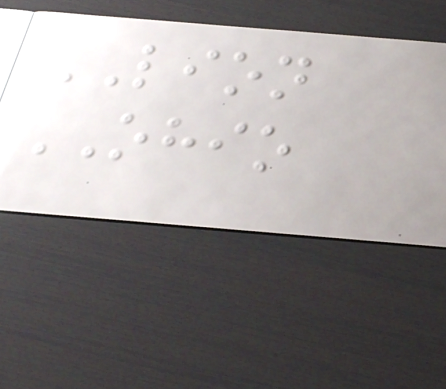LION
OHIO
